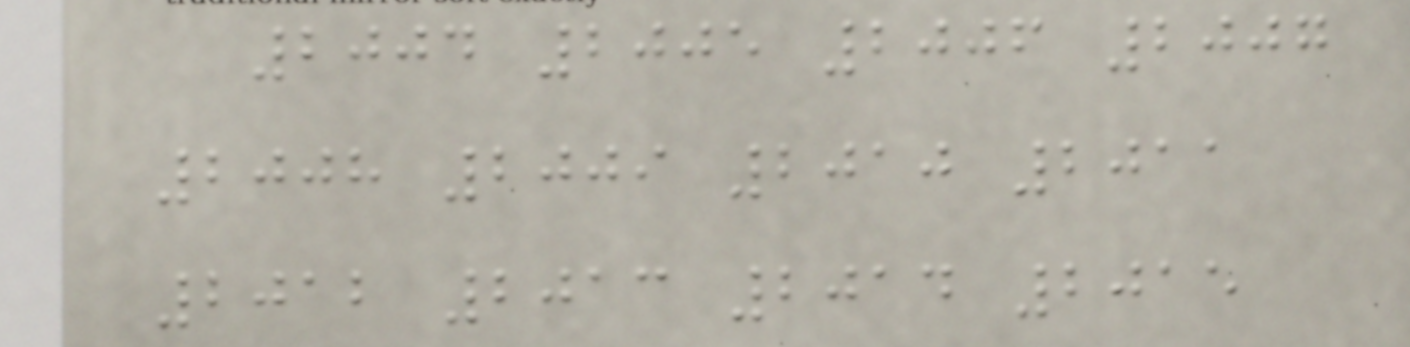2004 2005 2006 2007
2008 2009 2010 2011
2012 2013 2014 2015
